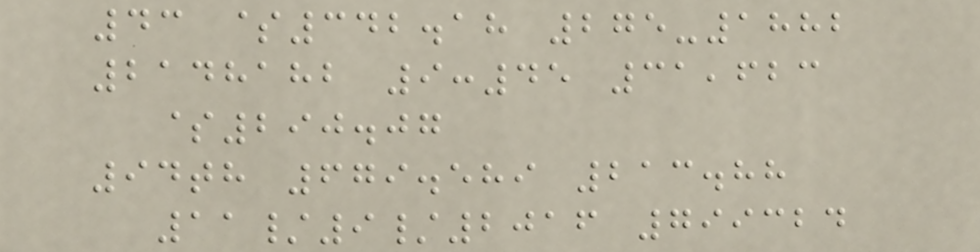43 $342.18 275-1882
2148182 9:45 31,623
$290.07
94th 679.589 213.88
11/9/2016 799324
